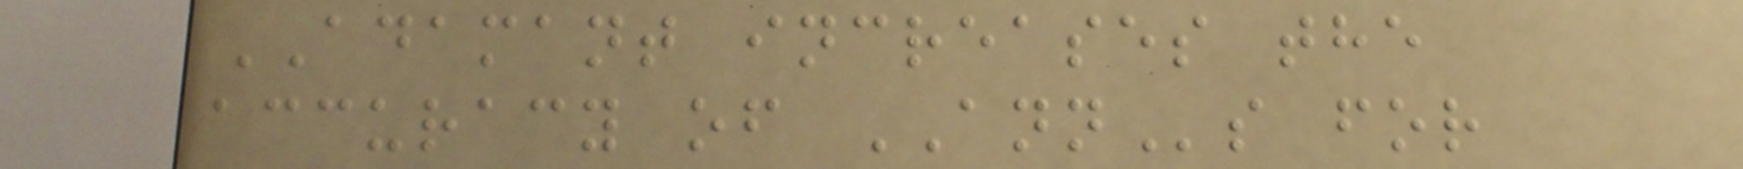ADAMANT increases the
accuracy of ANNs for
